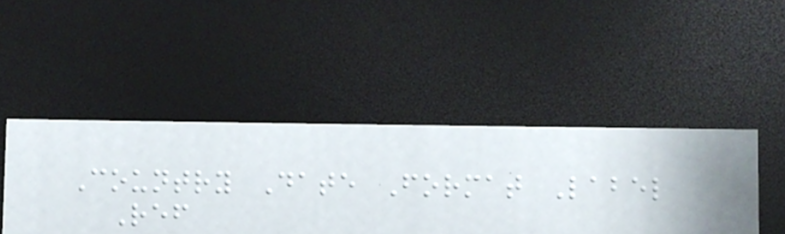Country Date Format Label
Ref
